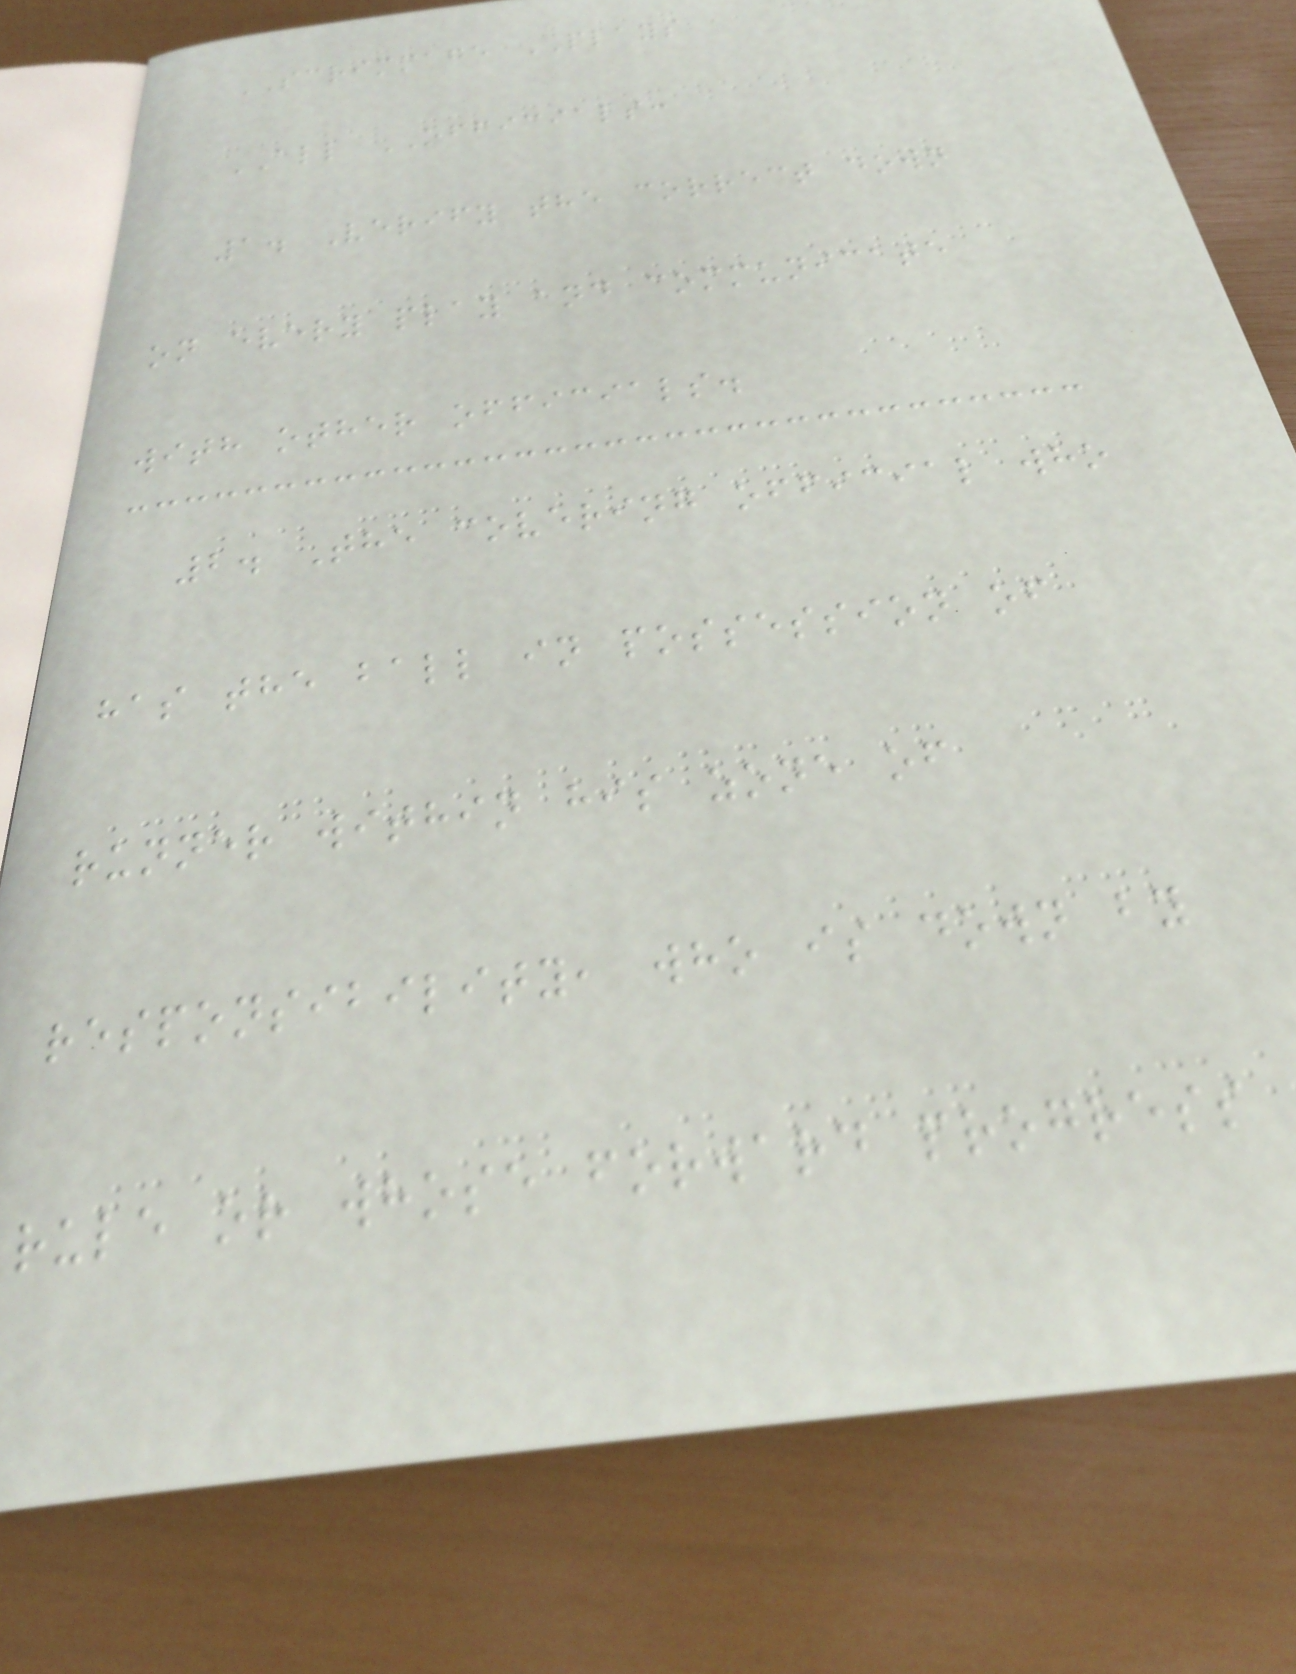SCRIMMAGE PLAYS
ALL OFFICIALS:
1. Verify the correct down
on every play and communicate
with other officials.
2. The covering official who
has the ball in possession of
runner within his zone of
responsibility, who is down by
rule or whose forward progress
